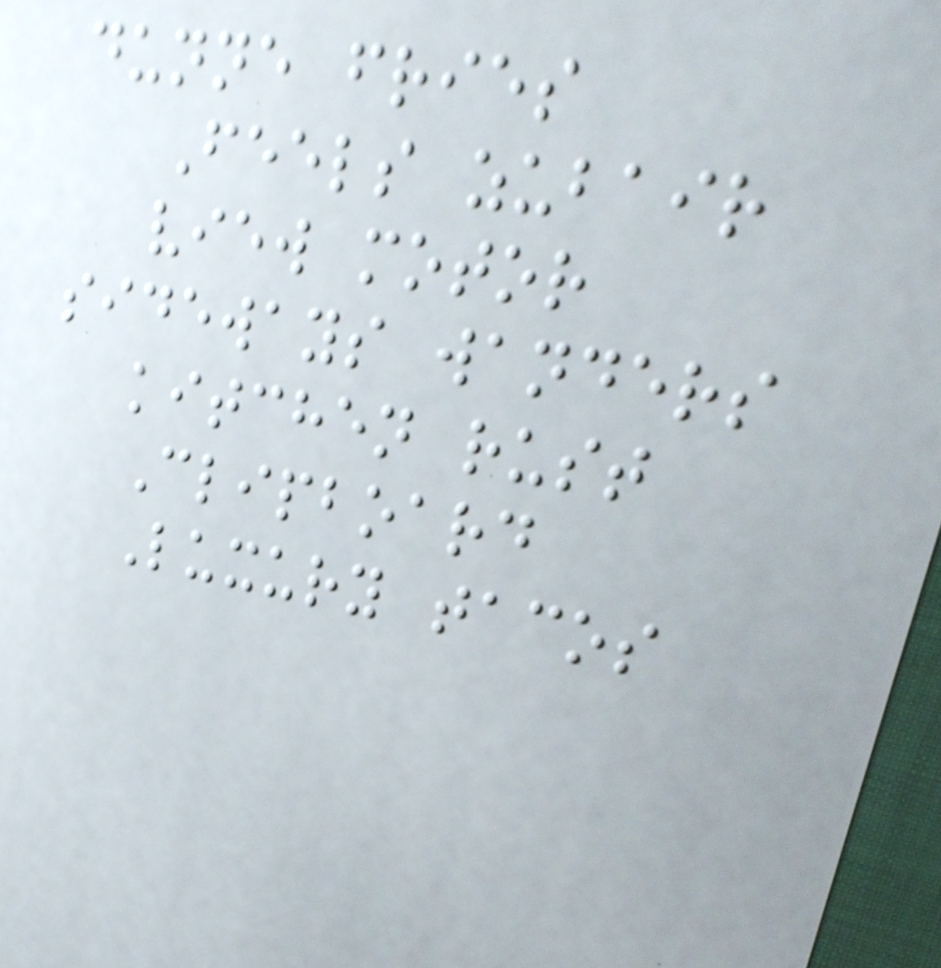dunne fries
Feels zubair
view motor
sideways wanders
kitchen rust
Clipboard
Luxury tacos
